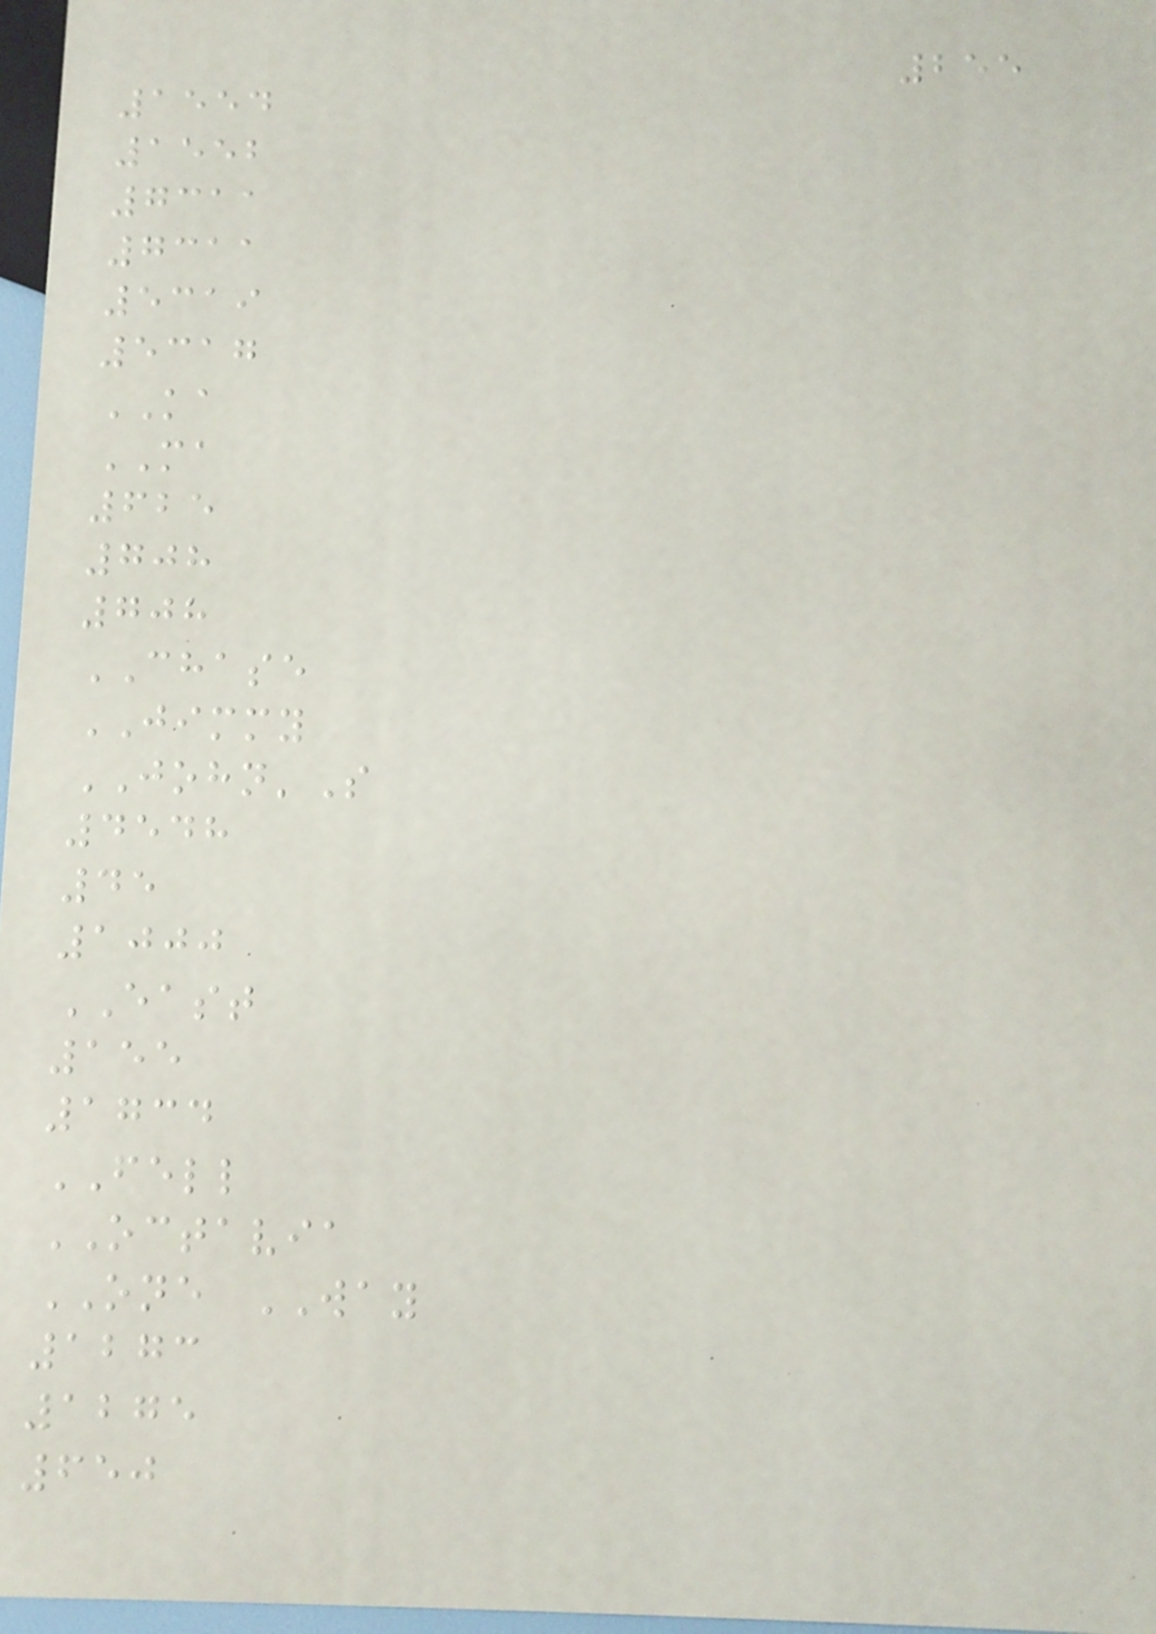255
1554
1552
7311
7311
5319
5317
KA
MA
625
708
708
CHASE
JIMMY
JOHN'S
4548
45
1000
EAST
155
1734
FELL
OCTAVIA
ONE WAY
1273
1275
650
